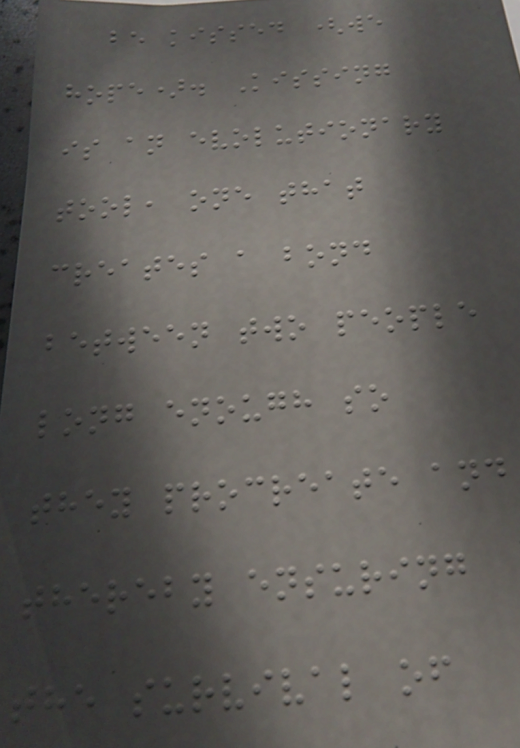be kissed (we
hope). Kissing
is an evolutionary
tool, one that
creates a bond
between two people
long enough so
they procreate and
thereby ensuring
the survival of
